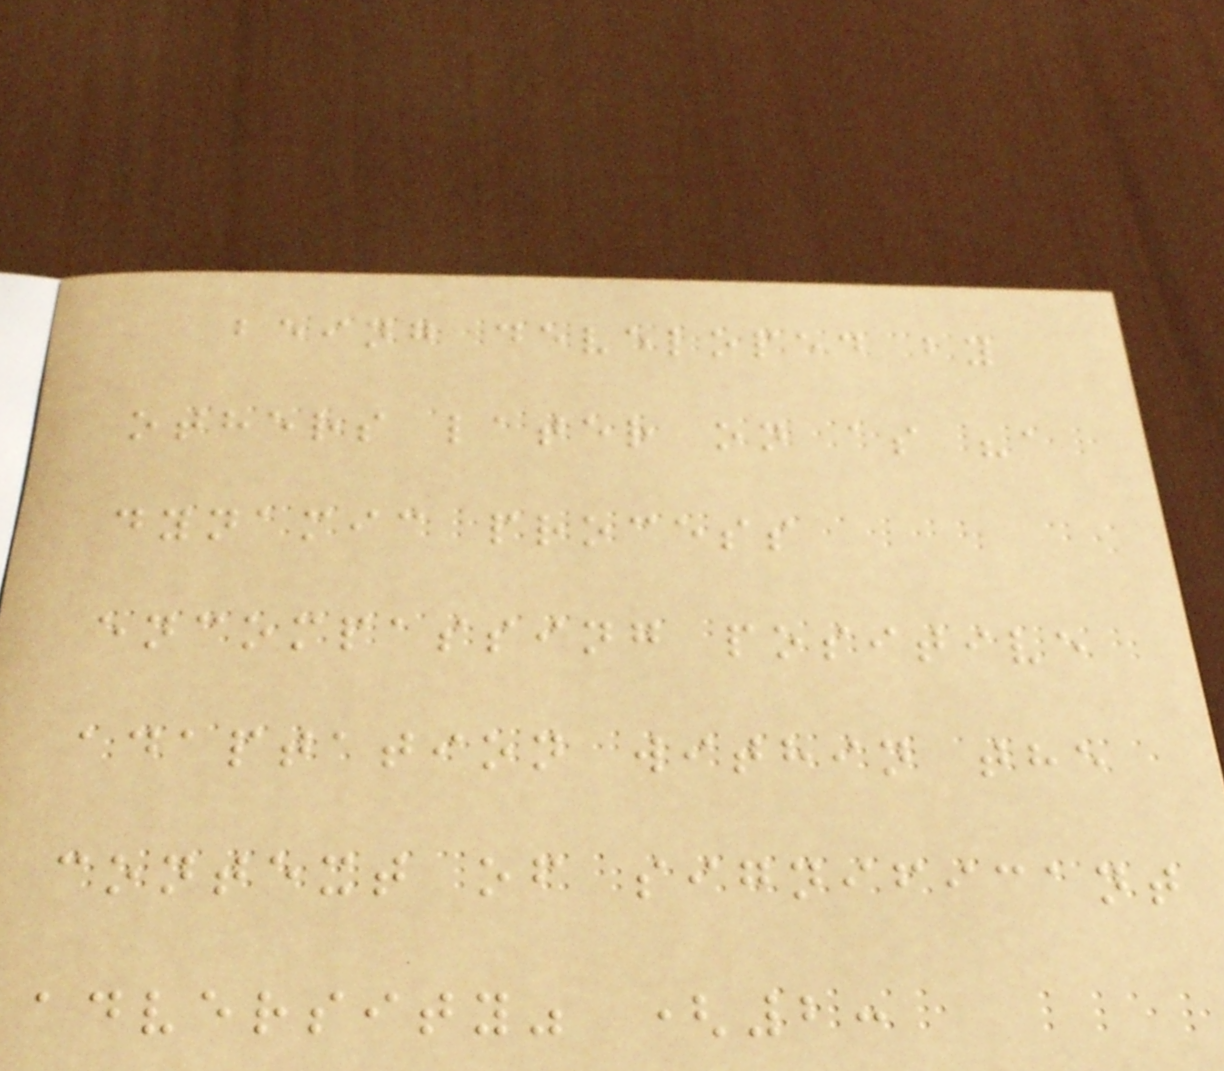being developed by
others later on as "a
dynamic process
encompassing positive
adaptation within the
context of significant
adversity" (2:
